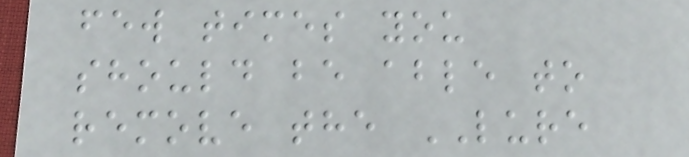few times you
should be able to
remove the LURE
